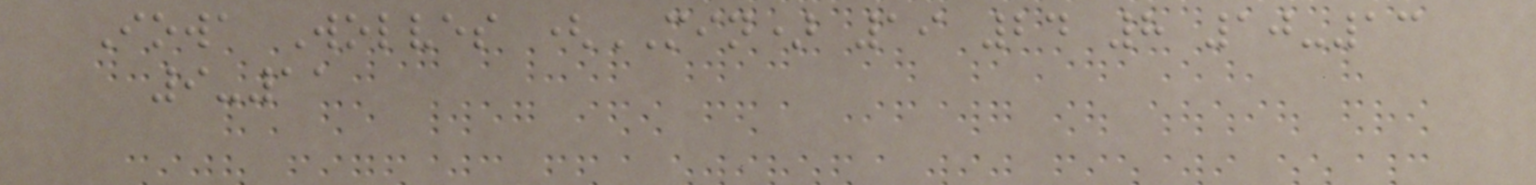Iowa Wolves (MIN) 19 24 8 10-13
9-11
